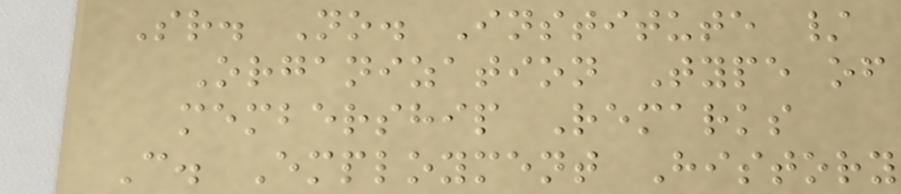Sr. No. Institute /
Organization Type of
membership Remarks
C. Employment History
